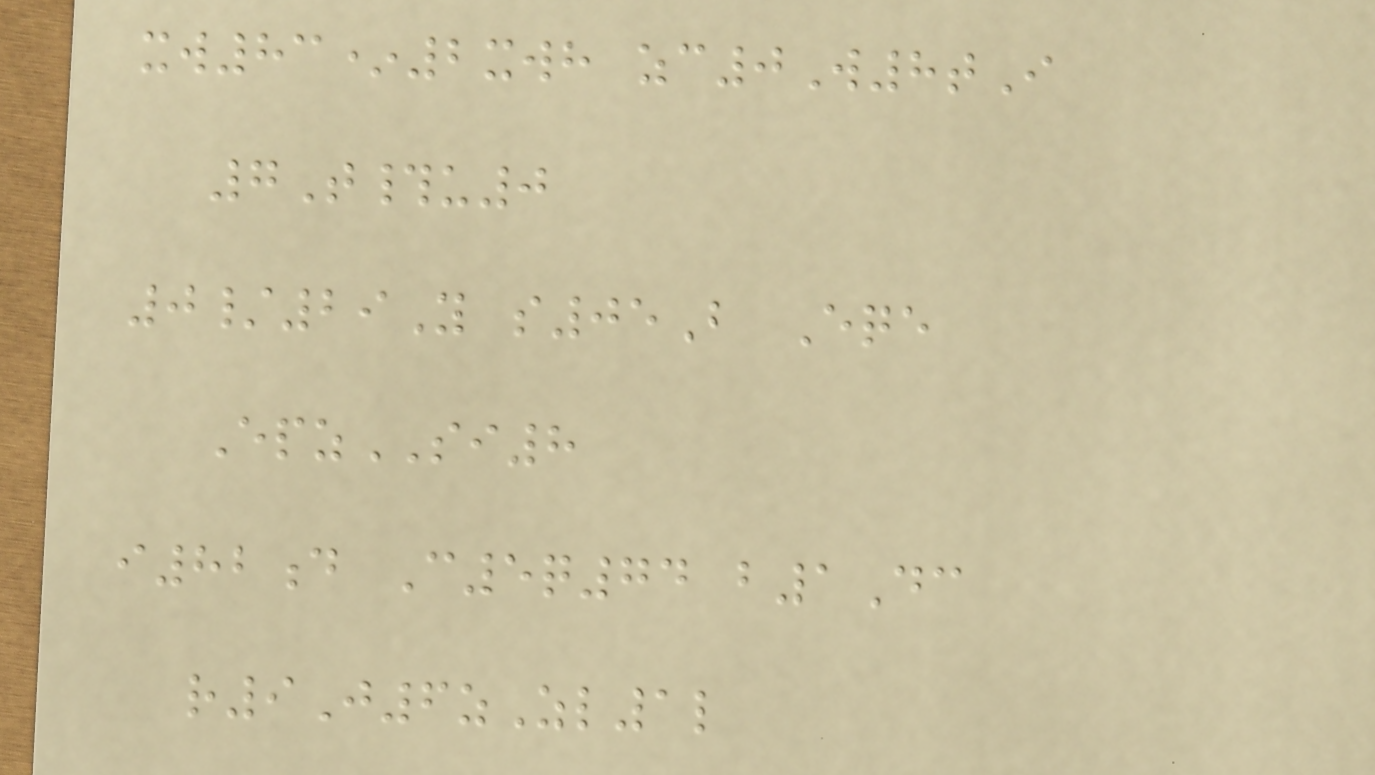xw83*2xwh zc0W8tI
7T#u0
0/29Y s05B Eqe
EpzSI8
i82d C5q74 b1Dc
r9J6zZl1l
